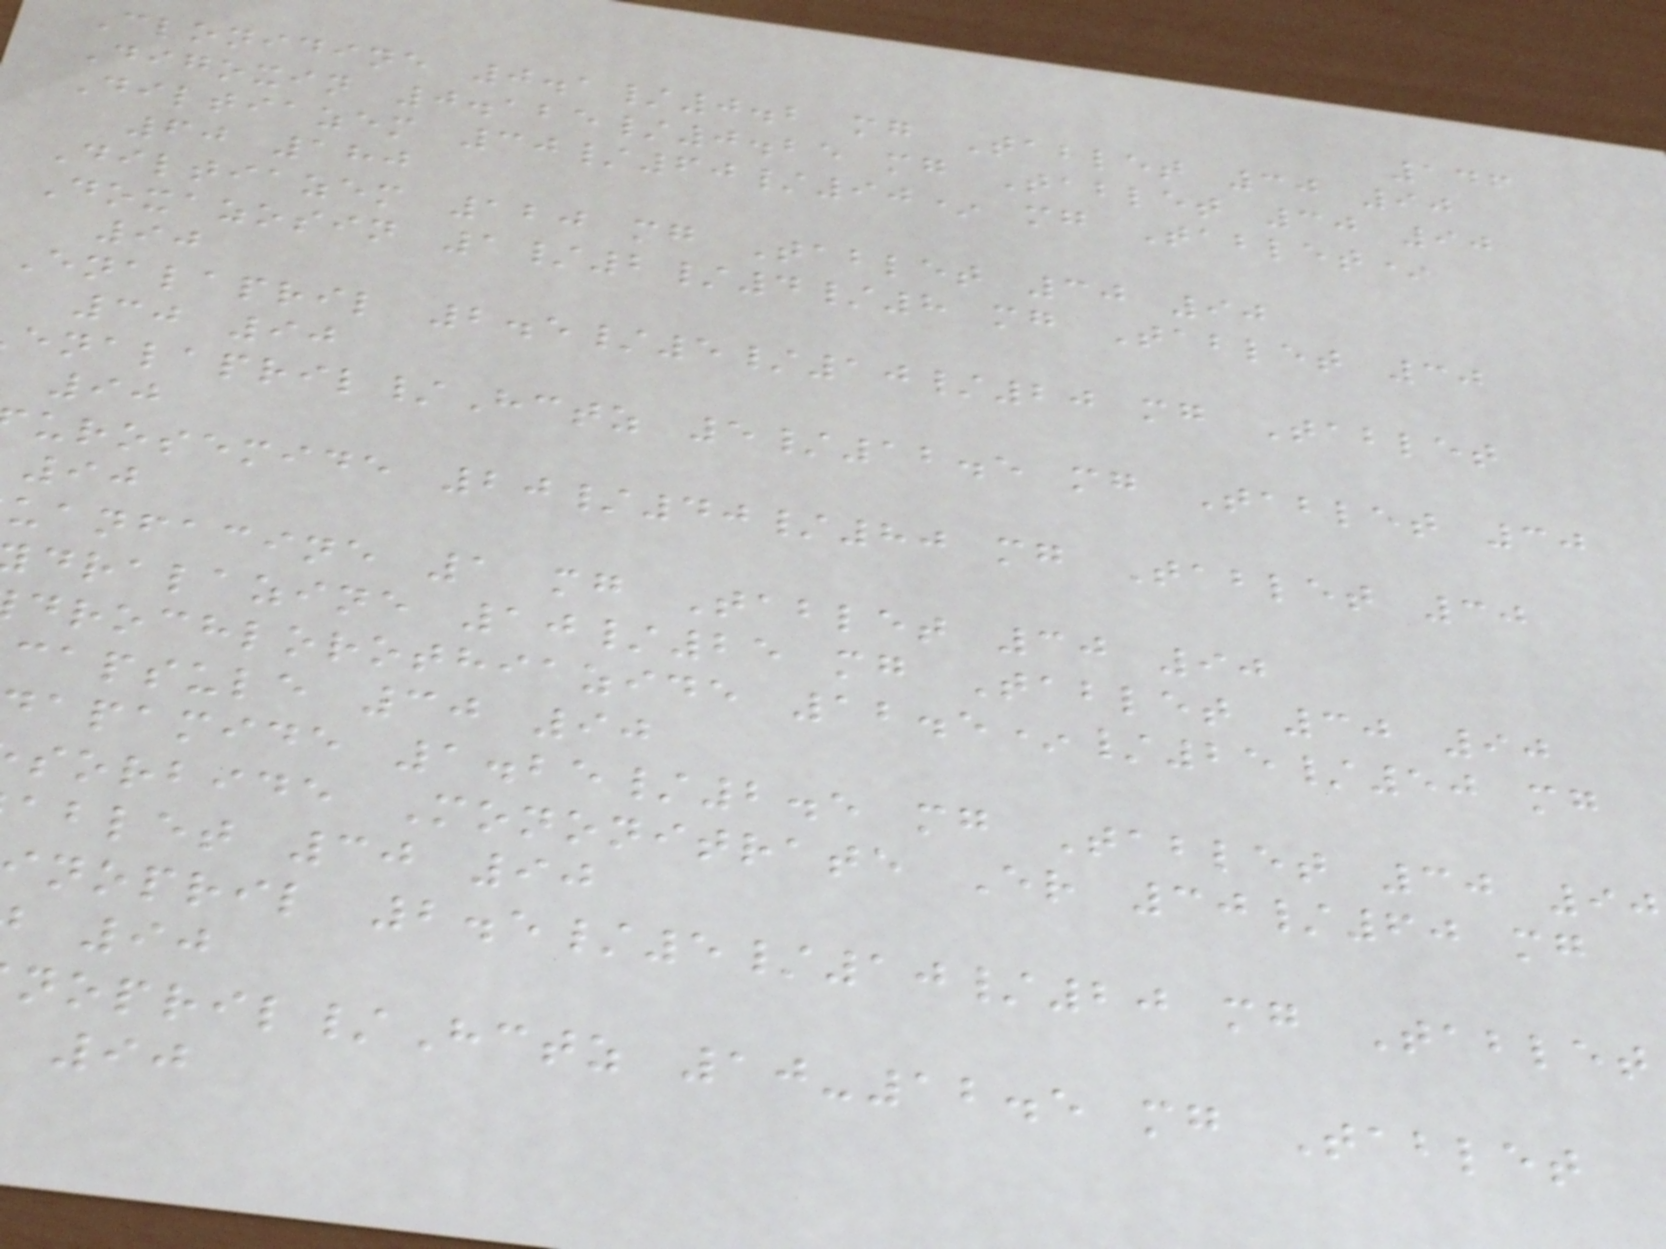146
Clonidine 0.1/0.2 mg Tablet 30 90
Digoxin 0.125/0.25 mg Tablet 30 90
Diltiazem 30/60/90* mg Tablet*
60 180
Diltiazem 120 mg Tablet 30 90
Doxazosin 1/2/4/8 mg Tablet 30
90
Enalapril 2.5/5/10/20 mg Tablet
30 90
nalapril/Hctz 5/12.5 mg Tablet 30
90
urosemide 20/40/80 mg Tablet 30
90
uanfacine 1 mg Tablet 30 90
dralazine 10/25 mg Tablet 30 90
drochlorothiazide 12.5*/25/50 mg
capsule 30 90
apamide 1.25/2.5 mg Tablet 30 90
sorbide Mononitrate Er 30/60 mg
ablet 30 90
nopril 2.5/5/10/20 mg Tablet
nopril/Hctz 10-12.5 mg Tablet
